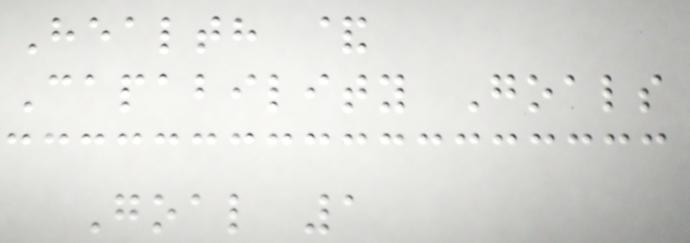Health &
Capability Goals
Goal 1
